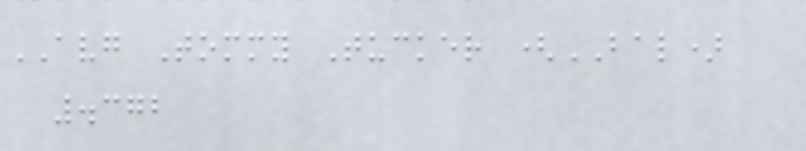AVG Tommy Tucker (BAL)
.372
